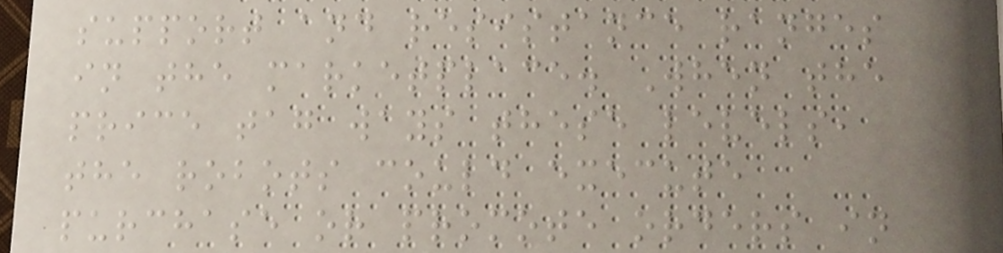support and resistance ranges
in the marketplace. When the
price tag ways these levels,
the robots could execute
purchase or promote orders in
